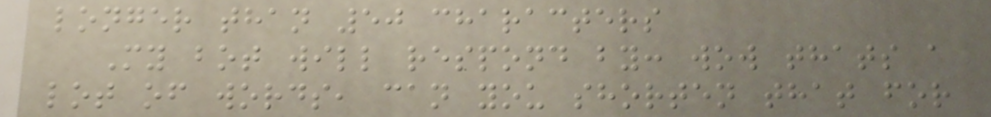longer than 50 characters
My bot will respond by: wow thats a
lot of words, can you shorten that for
